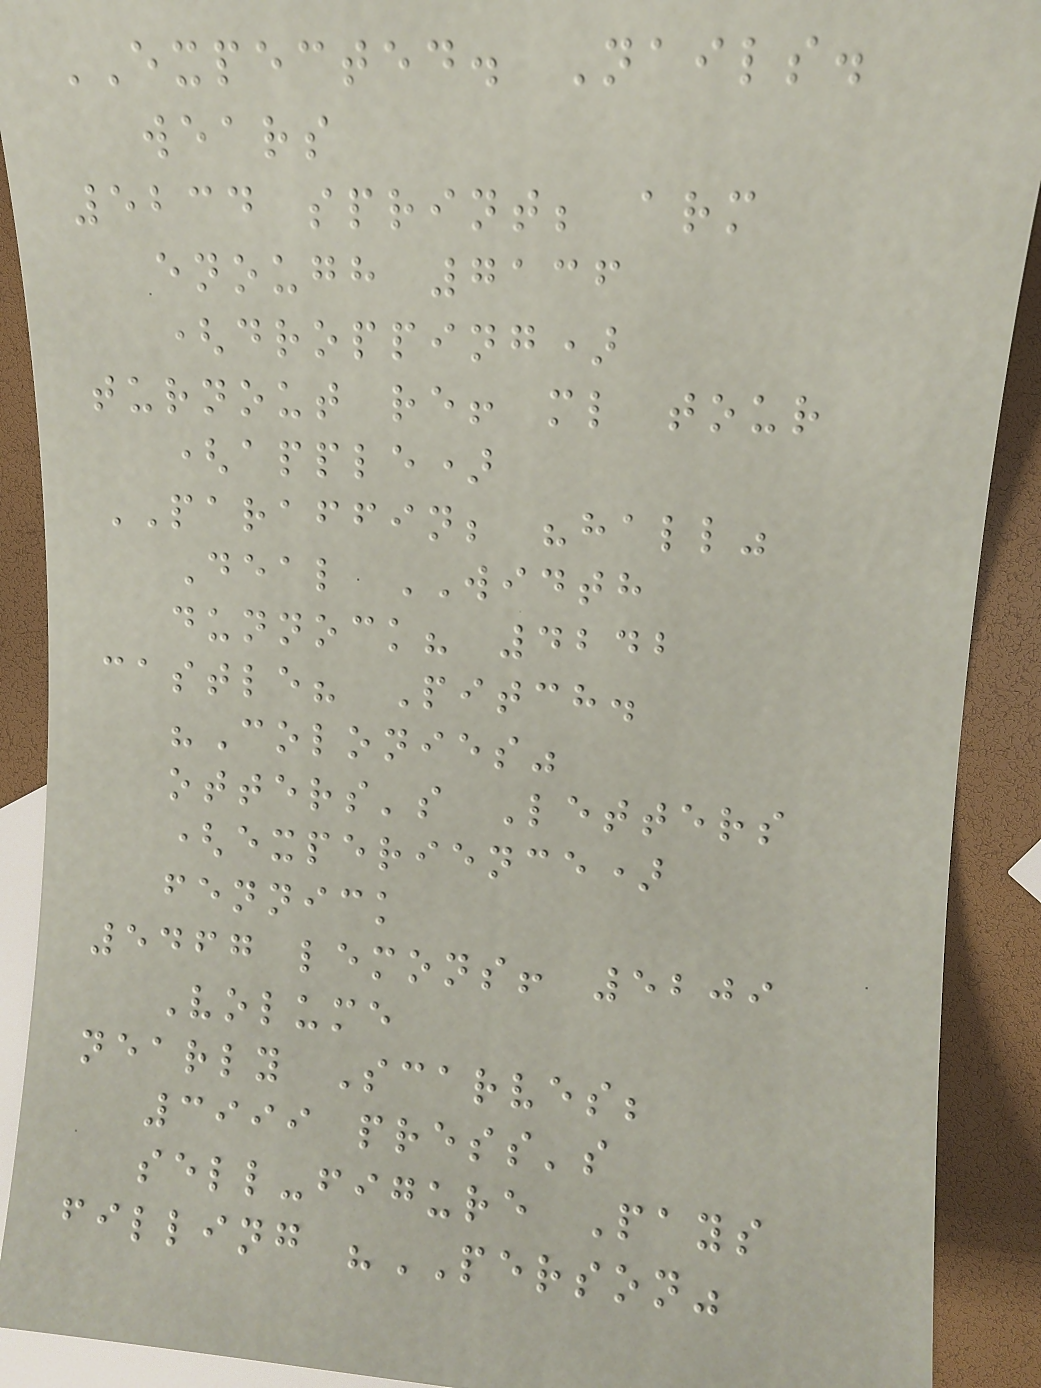EXPECTED. Nails.
wears
5234 sprint; arm
enough 7136
(dropping)
turnout re! ml tour
(apple)
PARAFFIN; "hall"
Deal WIDTH
dunnock? 4242
castle? Pitch.
"Colonies"
otters's Letters
(experience)
fennick
5467 lemons! 5209
Volume
nearly Scarves;
3999 press's
sell-figure Pays
filling "PERSON"
